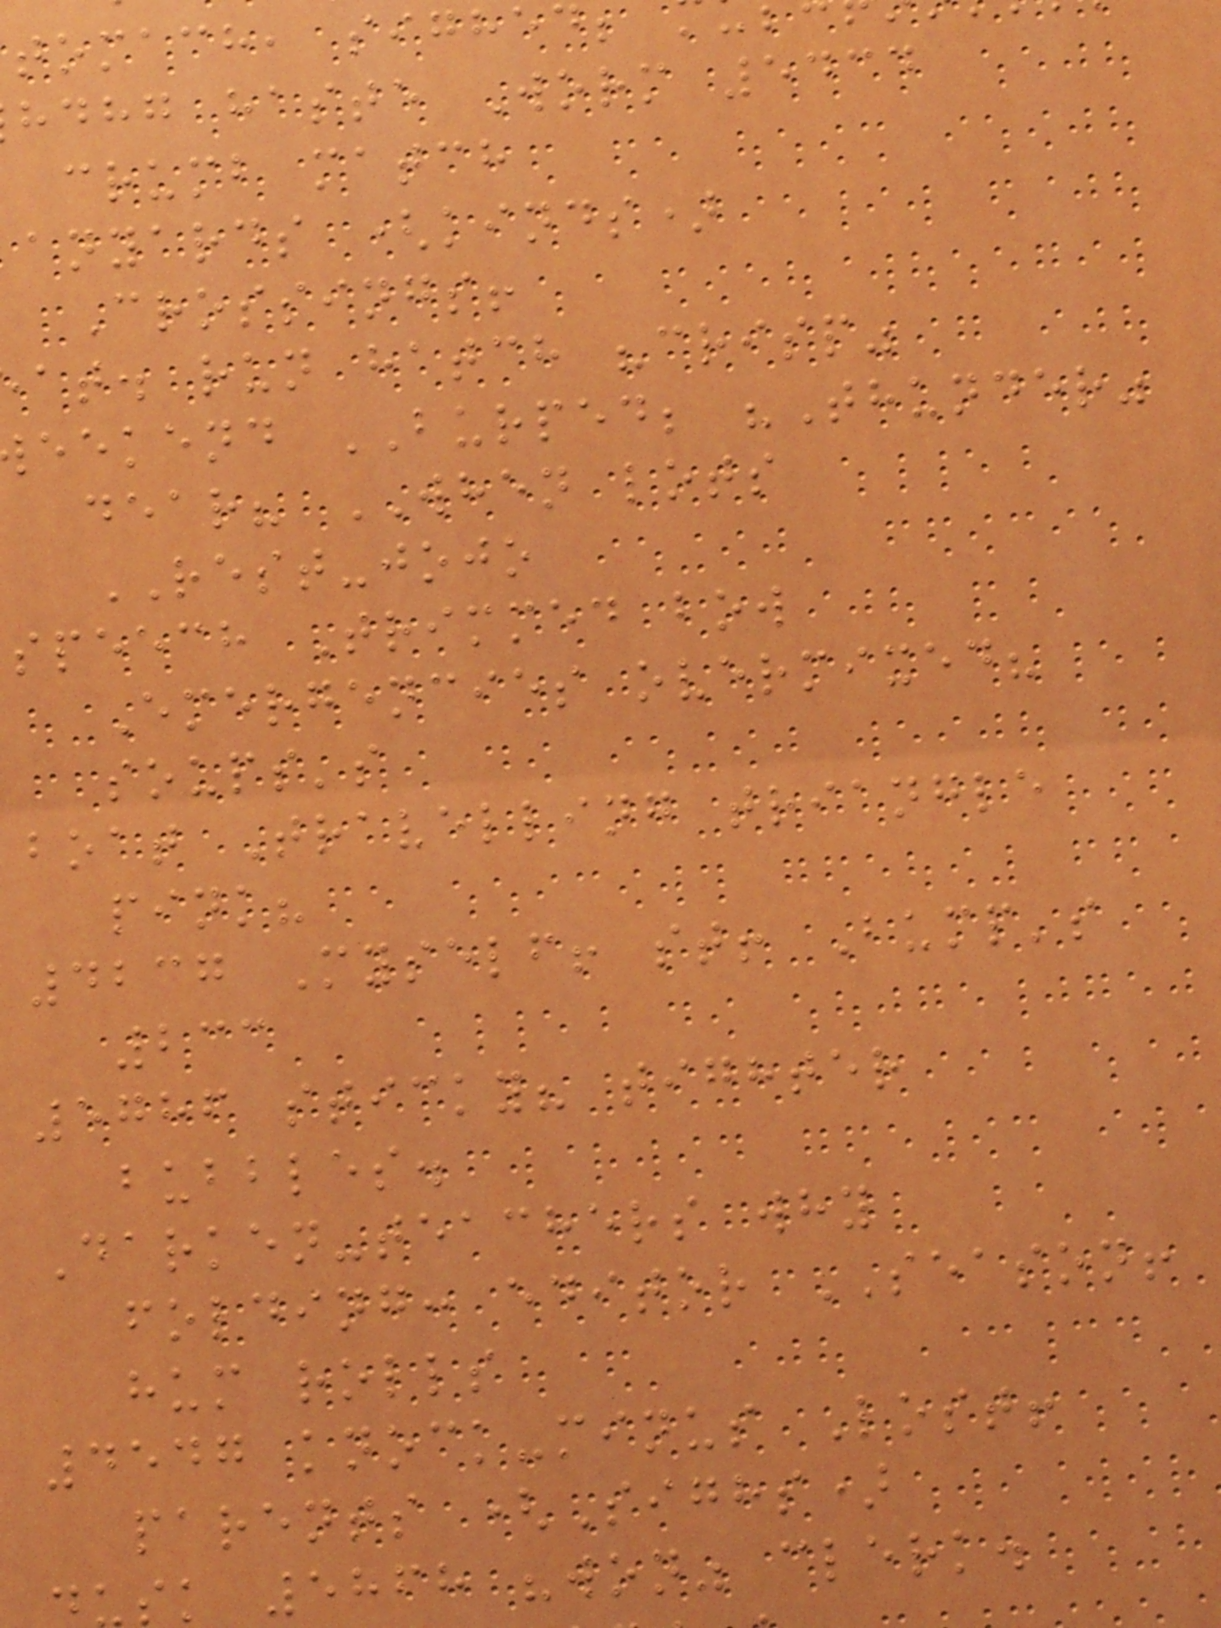tomach, sighed
hdhg haste Worm 5434
crumb match
anyards (kinds)
Crossings!
at. run hatch "crisp"
eekend BURPED; "Thunder"
dear? WHEN lots
REST-jojo
speech Trimmed bow
Emergencies overmixed?
soups's
boat Travelling triangle
pink?
4237 Myself! st! Bump's
233
5786 sticky? tighter
bubbles.
Darken-teachers why
folding: editor SEASON!
hum rolls
4547 knock-minus Lost!
parents (Sighs)
sk 5868 "won" clerk.
